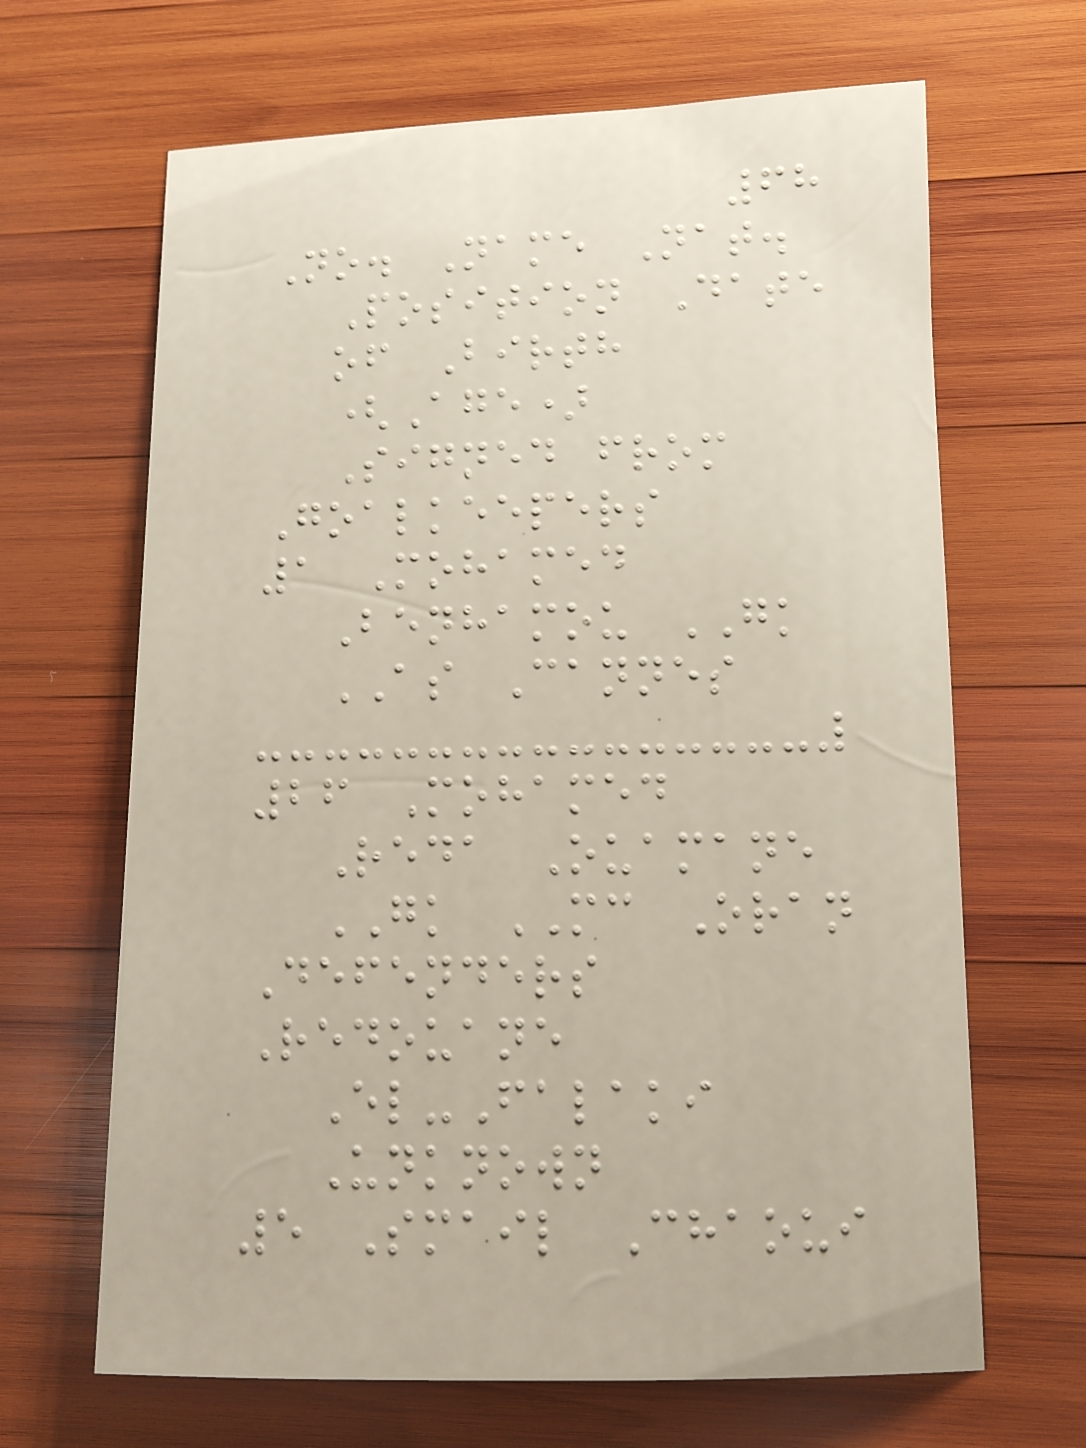68
No. Name Nat.
Position Date
of Birth
(Age)
Signed from
Goalkeepers
1 Mohamed
Benhamou GK
AS Cannes
26 Mohamed
Reda Ouamane
GK MC Oran
Defenders
Redouane
El-Falaki
Unknown
5 Smail Chaoui
